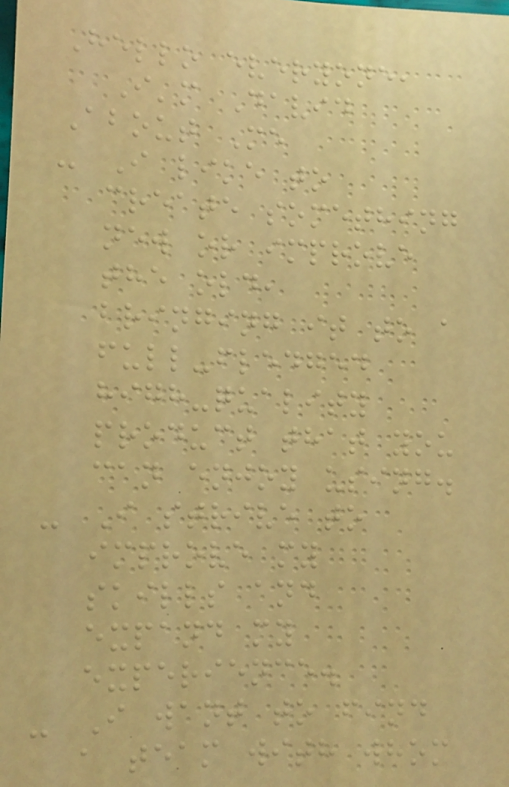Hello everyone,
I'm David
About Me
- I like to
create something
new or improve
the old,
bringing it to a
full-fledged
high-quality
product that you
can enjoy using.
- I strive to
improve my
skills and
expand my
experience.
- I want to find
a team with whom
